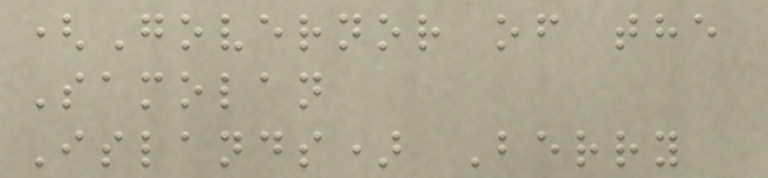(Governor of the
Samolan
Islands) Berry
